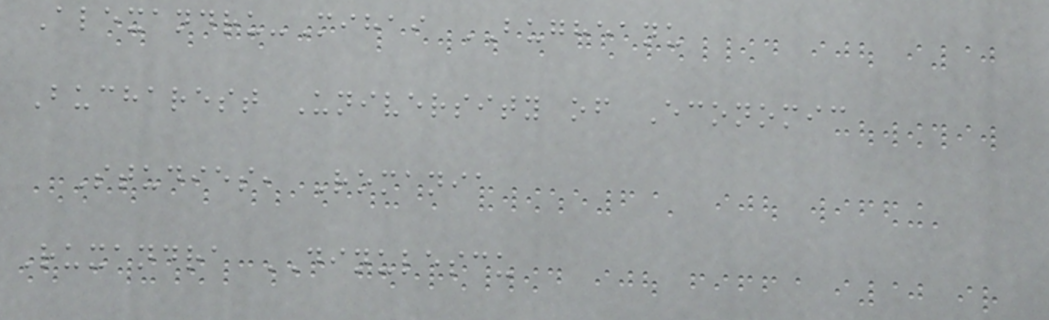Alexandru-Mihai BUGHEANU
Bucharest University of Economic
Studies, Romania
Ruxandra DINULESCU
